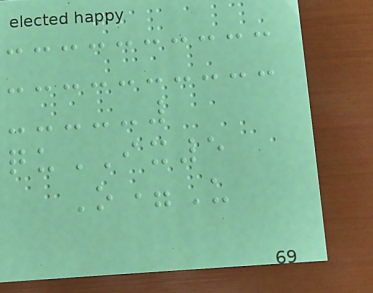quIX5
O=U
